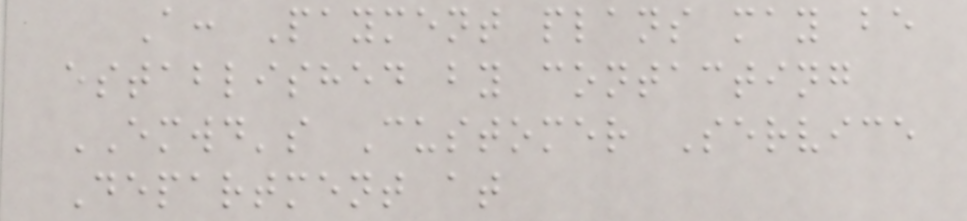A: Payment plans may be
established by contacting
EMWD's Customer Service
Department at
